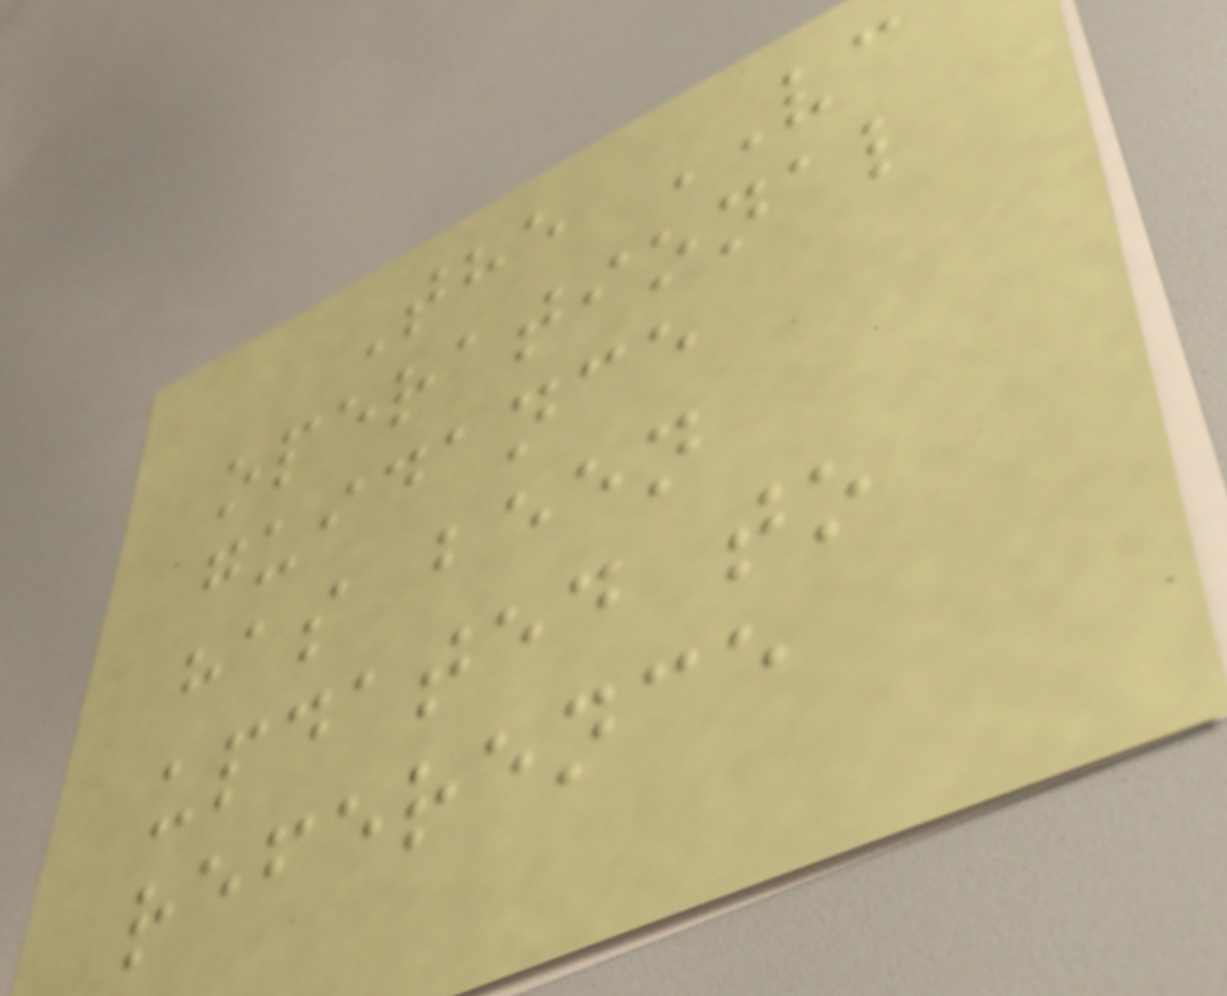The VC
operational
guidance
has been
updated to
reference
